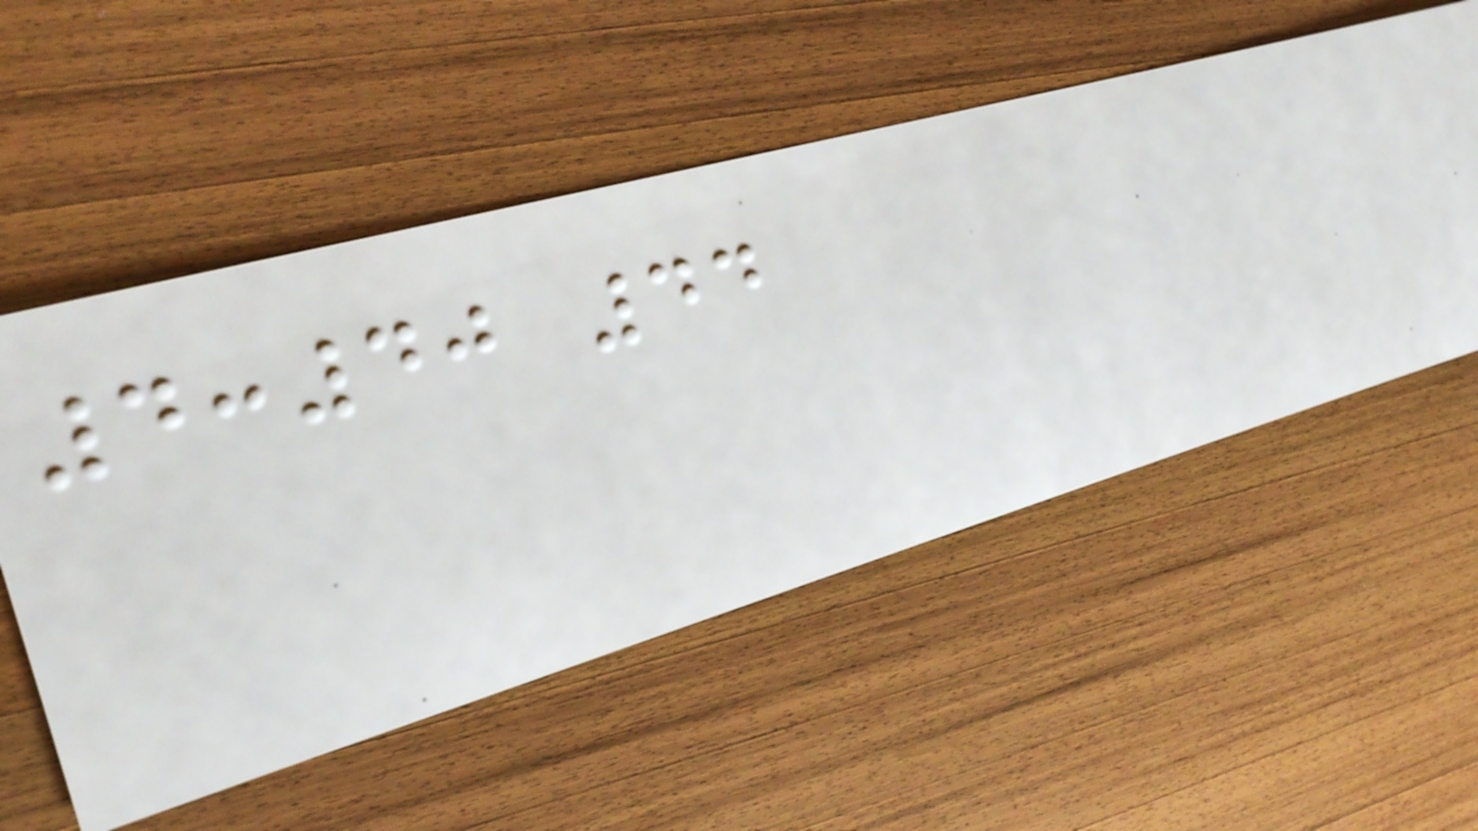4:40 44
